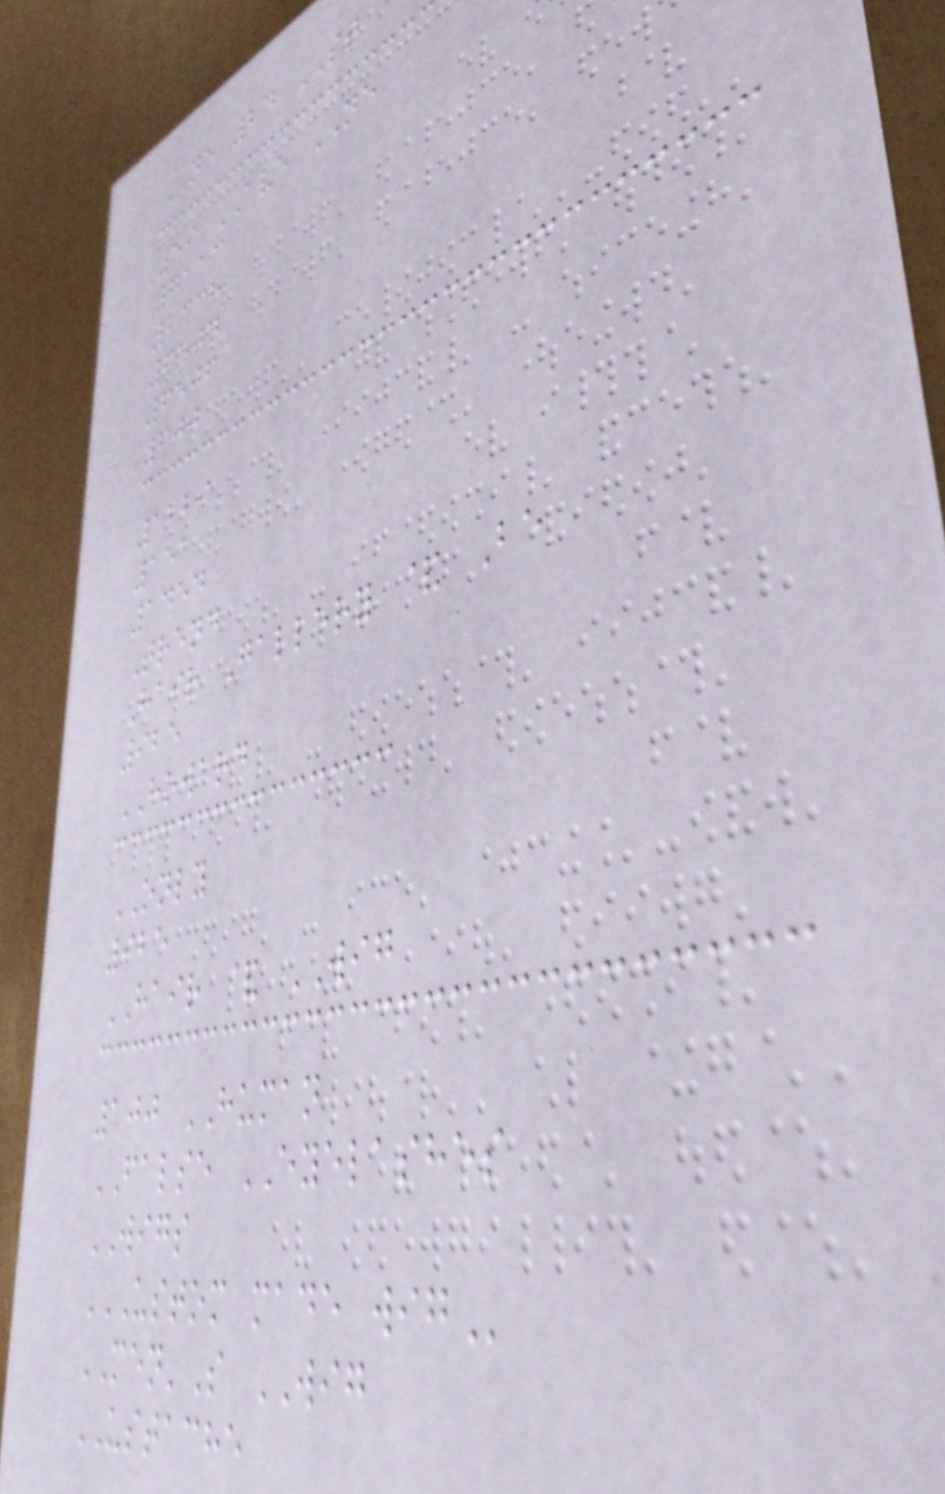NE 24 ST
59 AVE NE
7113
2338
6504
6506
600
1229
151
1454
Trend
Hair Gallery & Be
925
HOWARD
ONLY
925
HAIR & WIG
100 HUMAN
FALSE EYELASHES
WIGS
USTOM MADE WIG
MEN'S WIG
USTACHE
